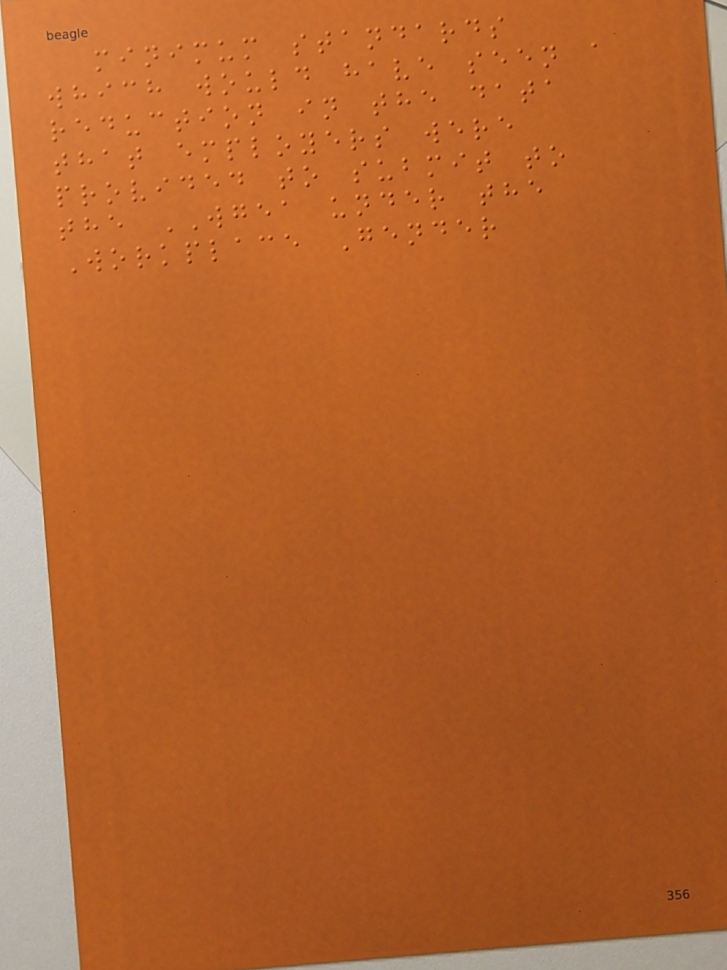minimum standards
which would have seen a
reduction in the data
that employers were
provided to submit to
the WGEA under the
Workplace Gender
